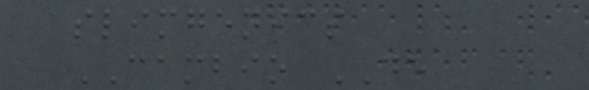slimgenics
CAMBIO DE
